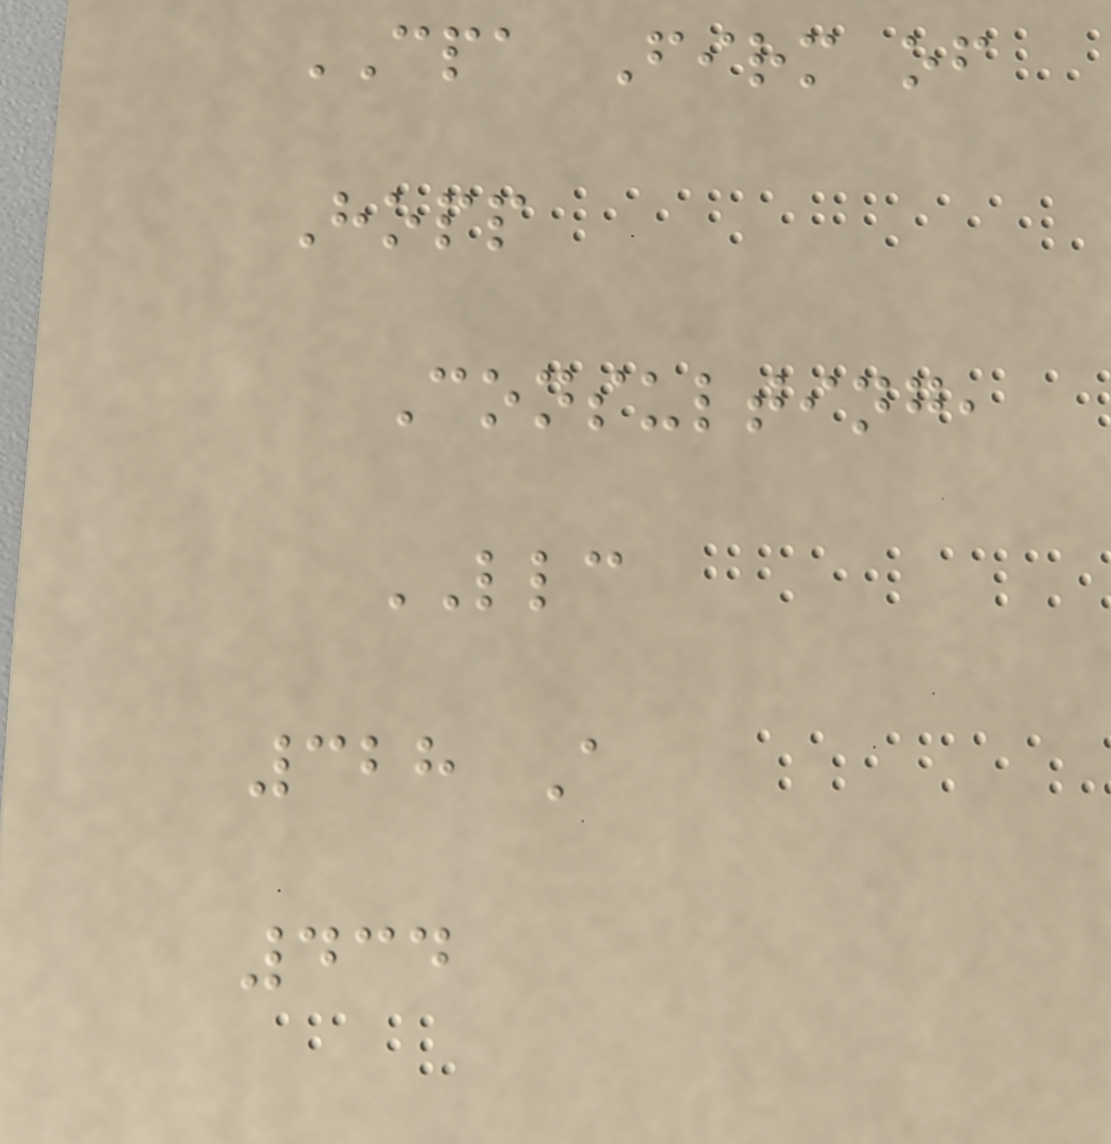CPA Firm of
Hopp
Consulting,
LLC
328 A
434
